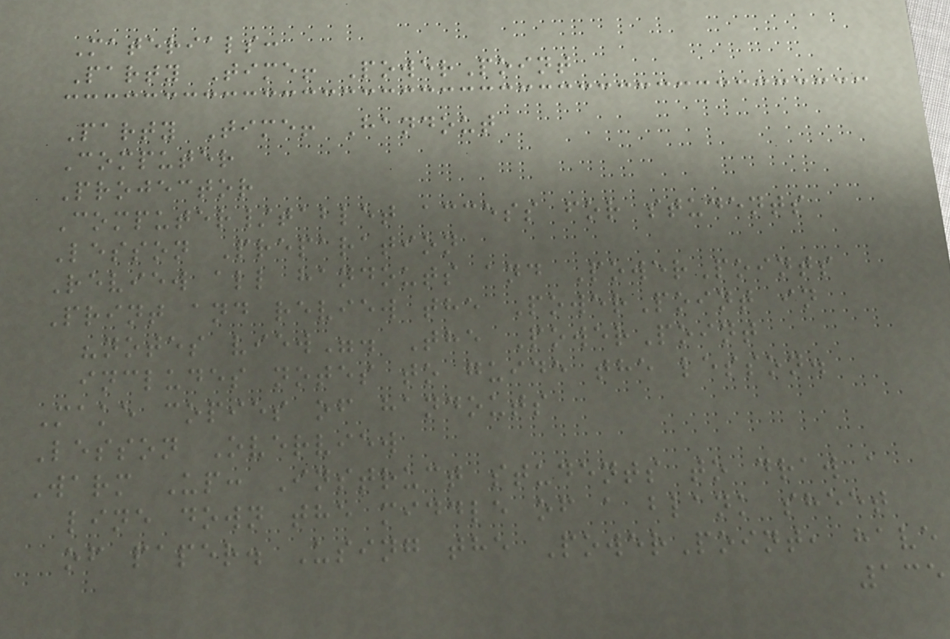Materials:
Party Time! PowerPoint
Party Time! Handout
Computer
Projector
Computer/tablet access for students
Lesson Preparation
Review all handouts and PowerPoints
Print and review the PowerPoint in
"notes view". The PowerPoint
includes notes to guide the lesson.
Make copies of handouts
Lesson Overview
Warm Up: Instruct students to draw a
line down the middle of a blank sheet
of paper. Using the PowerPoint, have
135
